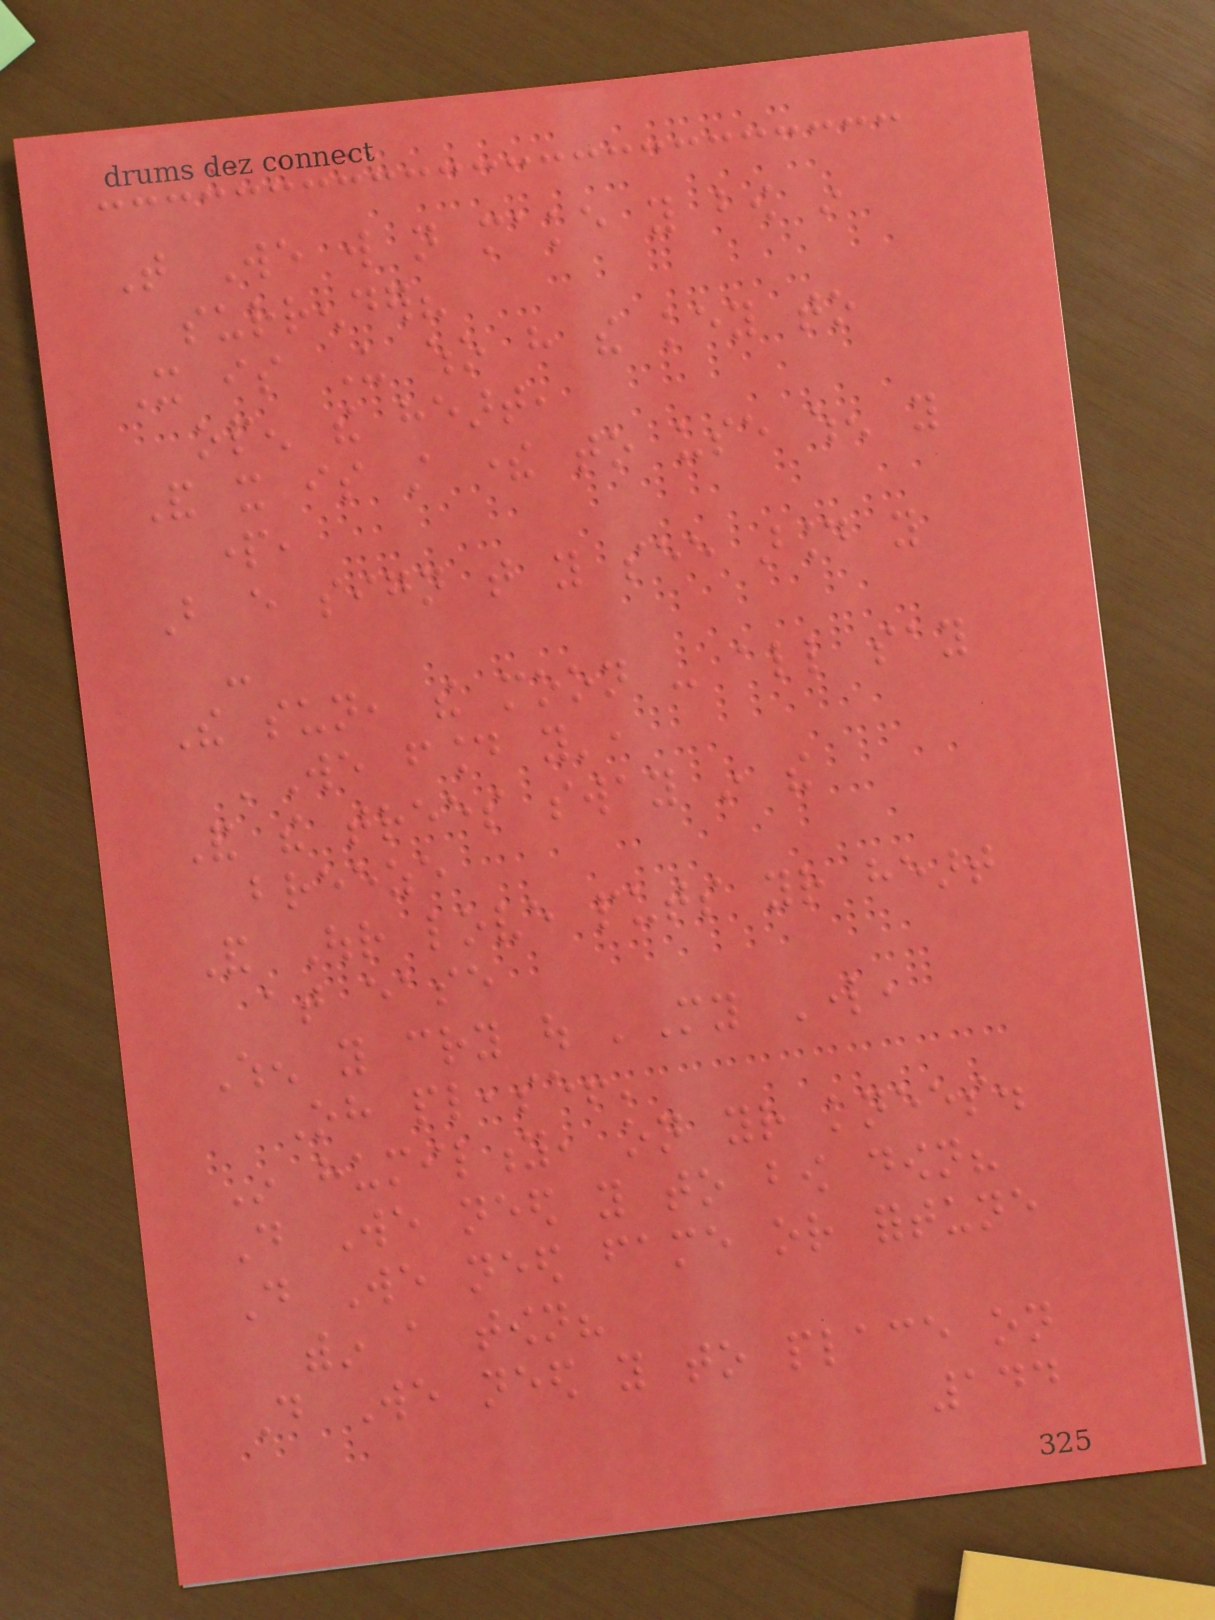That We will not make you bow in
surrender?
It is Us who have the key to
open the heart,
And it is still there to use when you
part,
But every sign that you see around you
-
The sun, the moon - all say
'We found you',
And the trees sway in the
breeze
And Our love puts your heart
at ease
When you cry out 'My Lord,
Oh please!'
In humility, on your knees.
Do We need you to bow down?
Do We need fame or fortune
within a town?
Do We need you to place on
144
